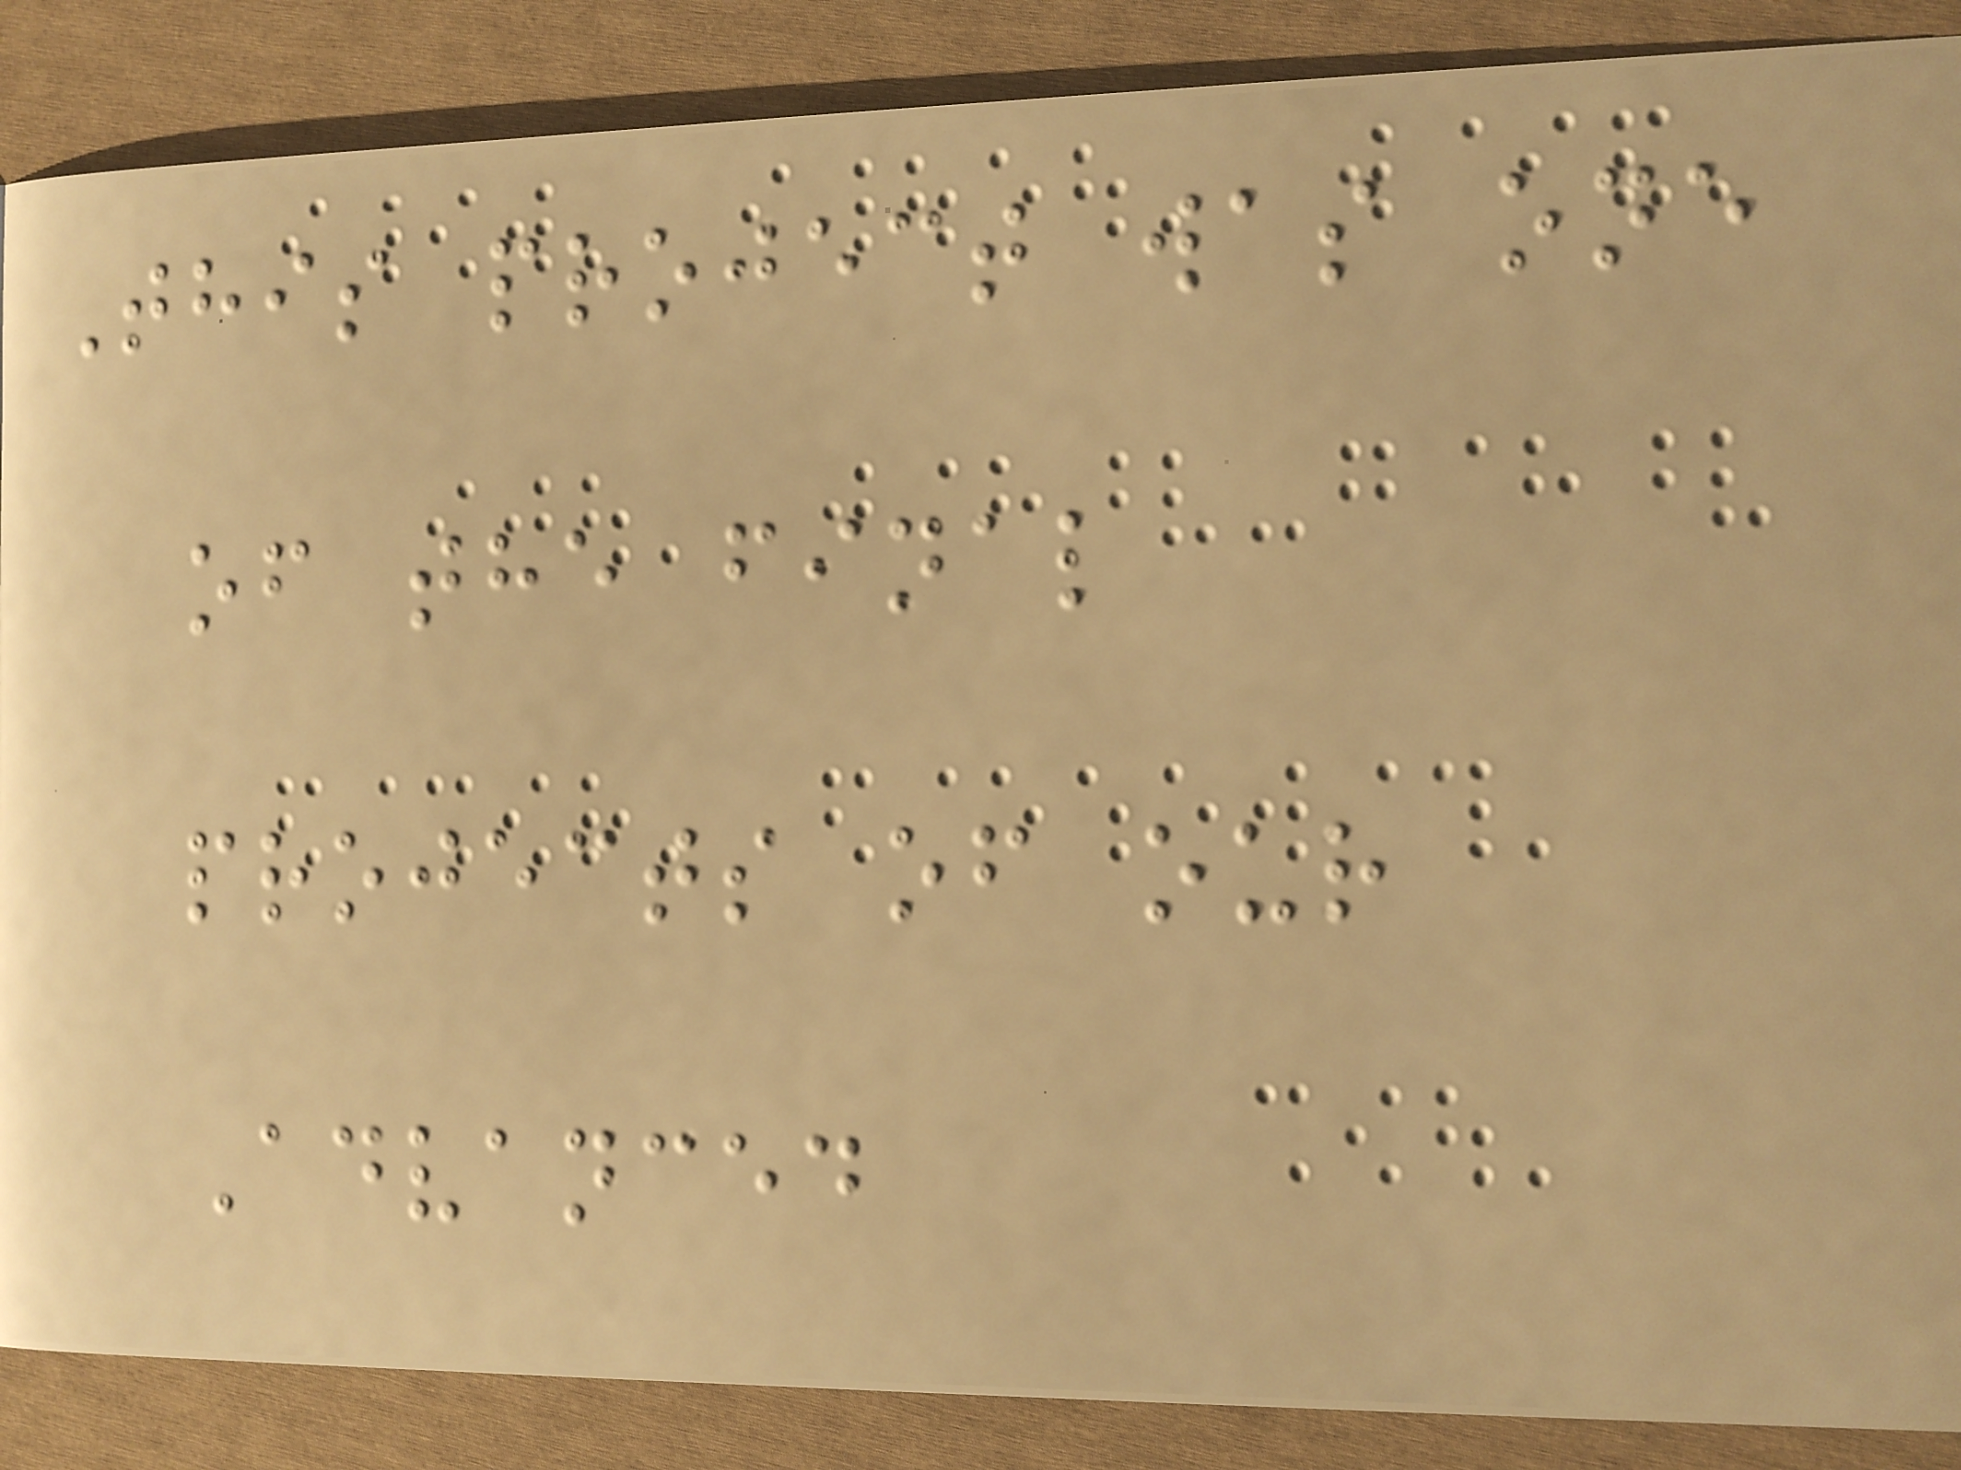This project was one
of the final
projects of our
Advanced
